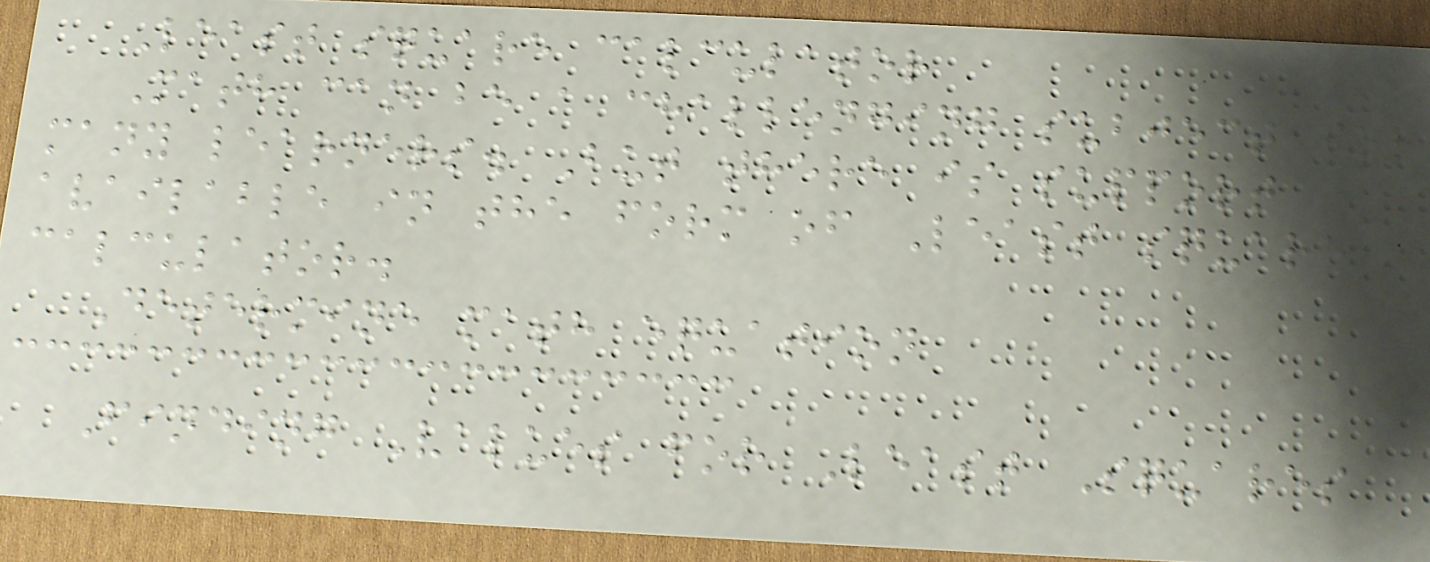Least square calculator
Math can be a challenging subject for
many learners. But there is support
available in the form of Least square
calculator.
Determine math equation
Finding Values for Least Squares
